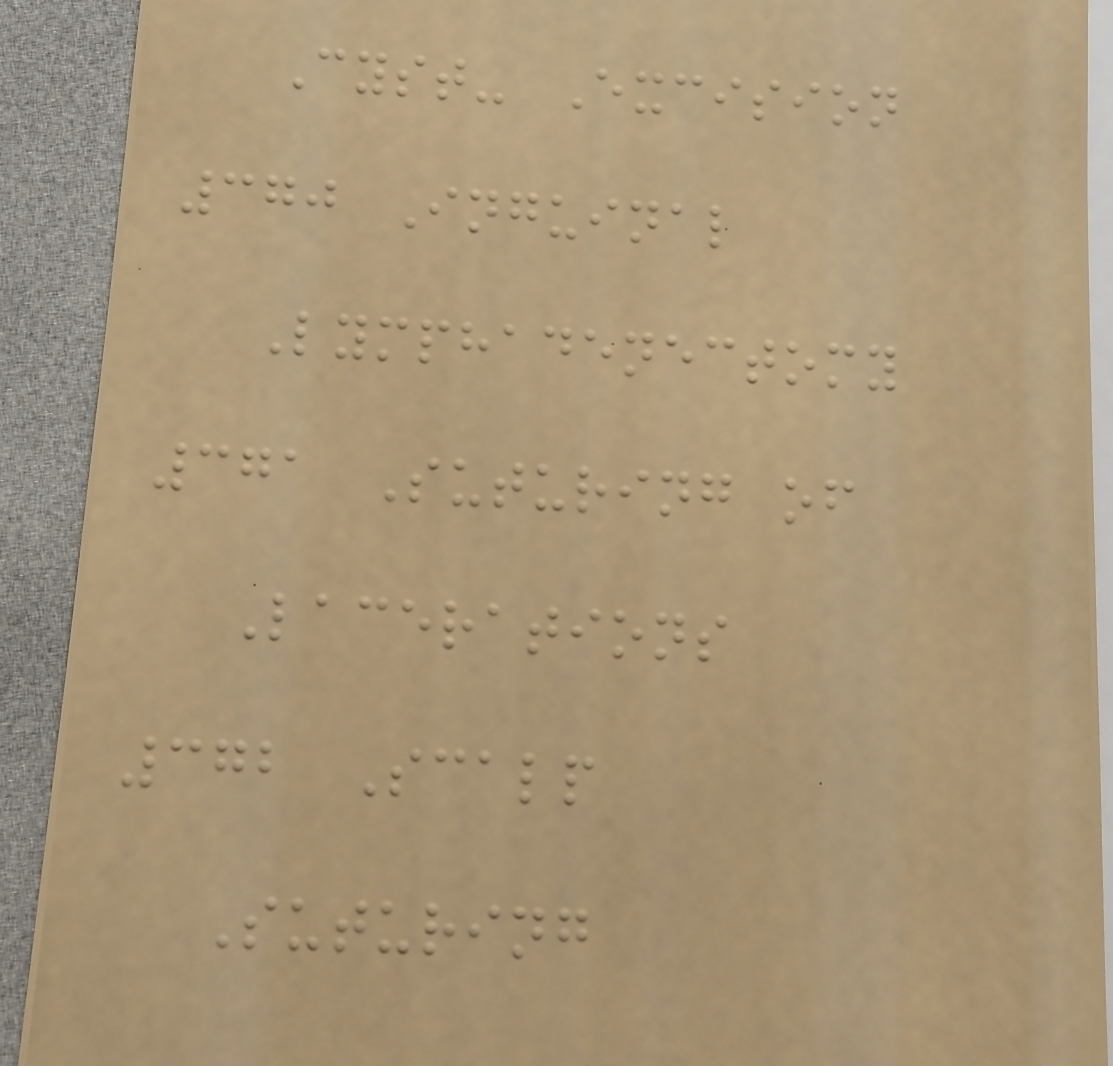Cyst- Excision
370 Inguinal
Lymphadenectomy
371 Suturing of
Lacerations
372 Scalp
Suturing
